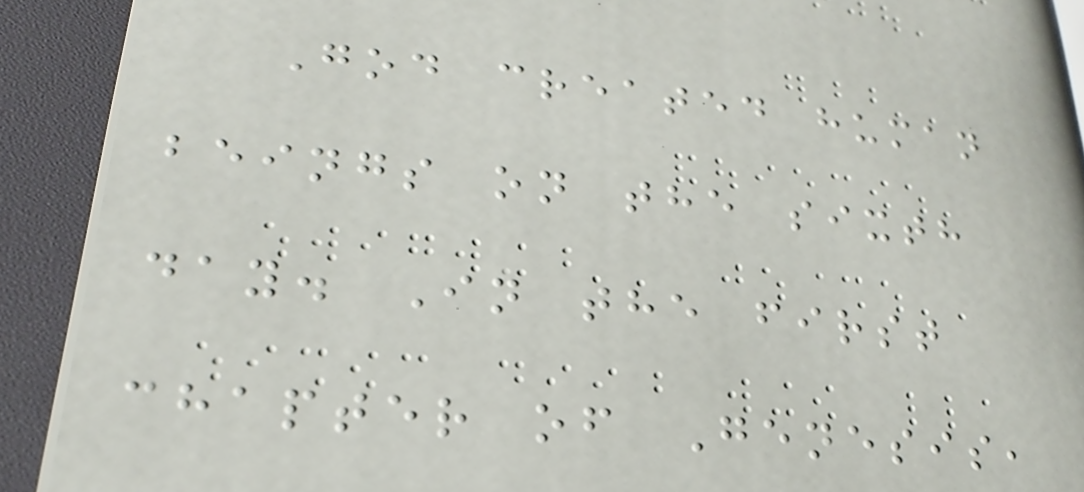God created human
beings on the sixth
day. In the first
chapter of Genesis,
